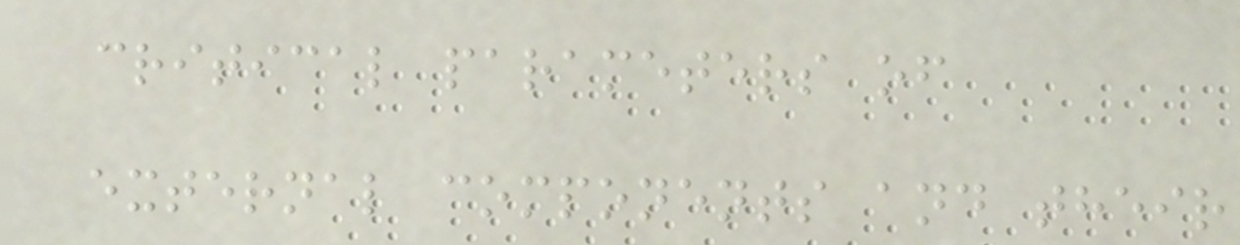critical parameters of
external components and their
